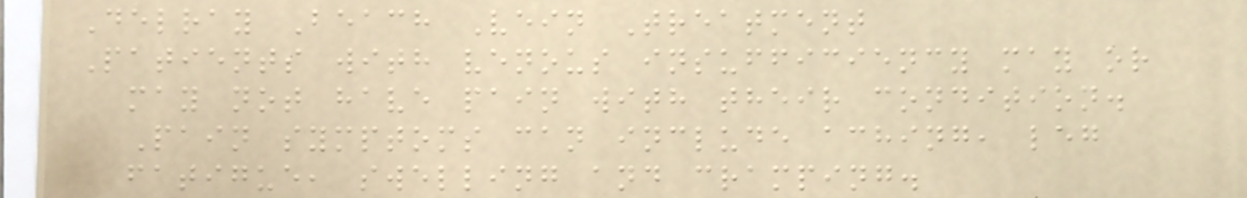Delray Beach Vein Treatment
Patients with venous insufficiency may or
may not have pain with their condition.
Pain symptoms can include aching, leg
fatigue, swelling and cramping.
